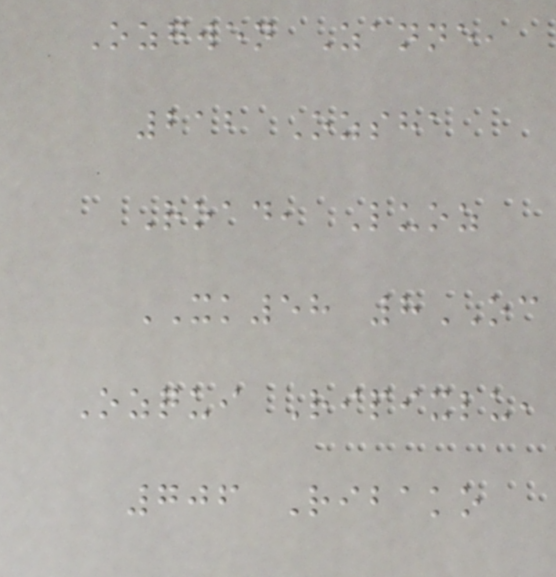Ozgwen Zanne,
212 Ozsha
Road, Luoz
XK58 8OC
Ozqui Ripixlu,
706 Ribako
